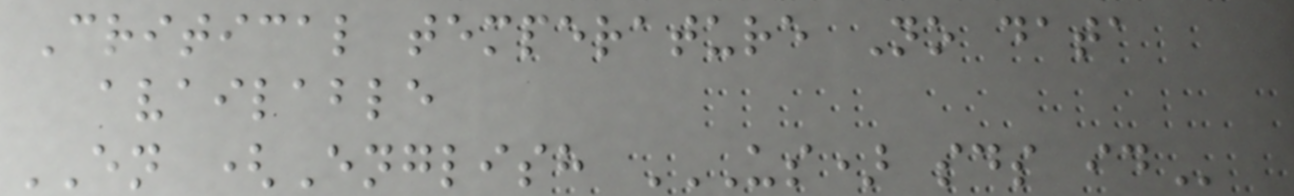Critical temperature No data
available
EN (English US) SDS ID
